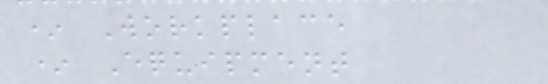* Workplace
* Equipment
